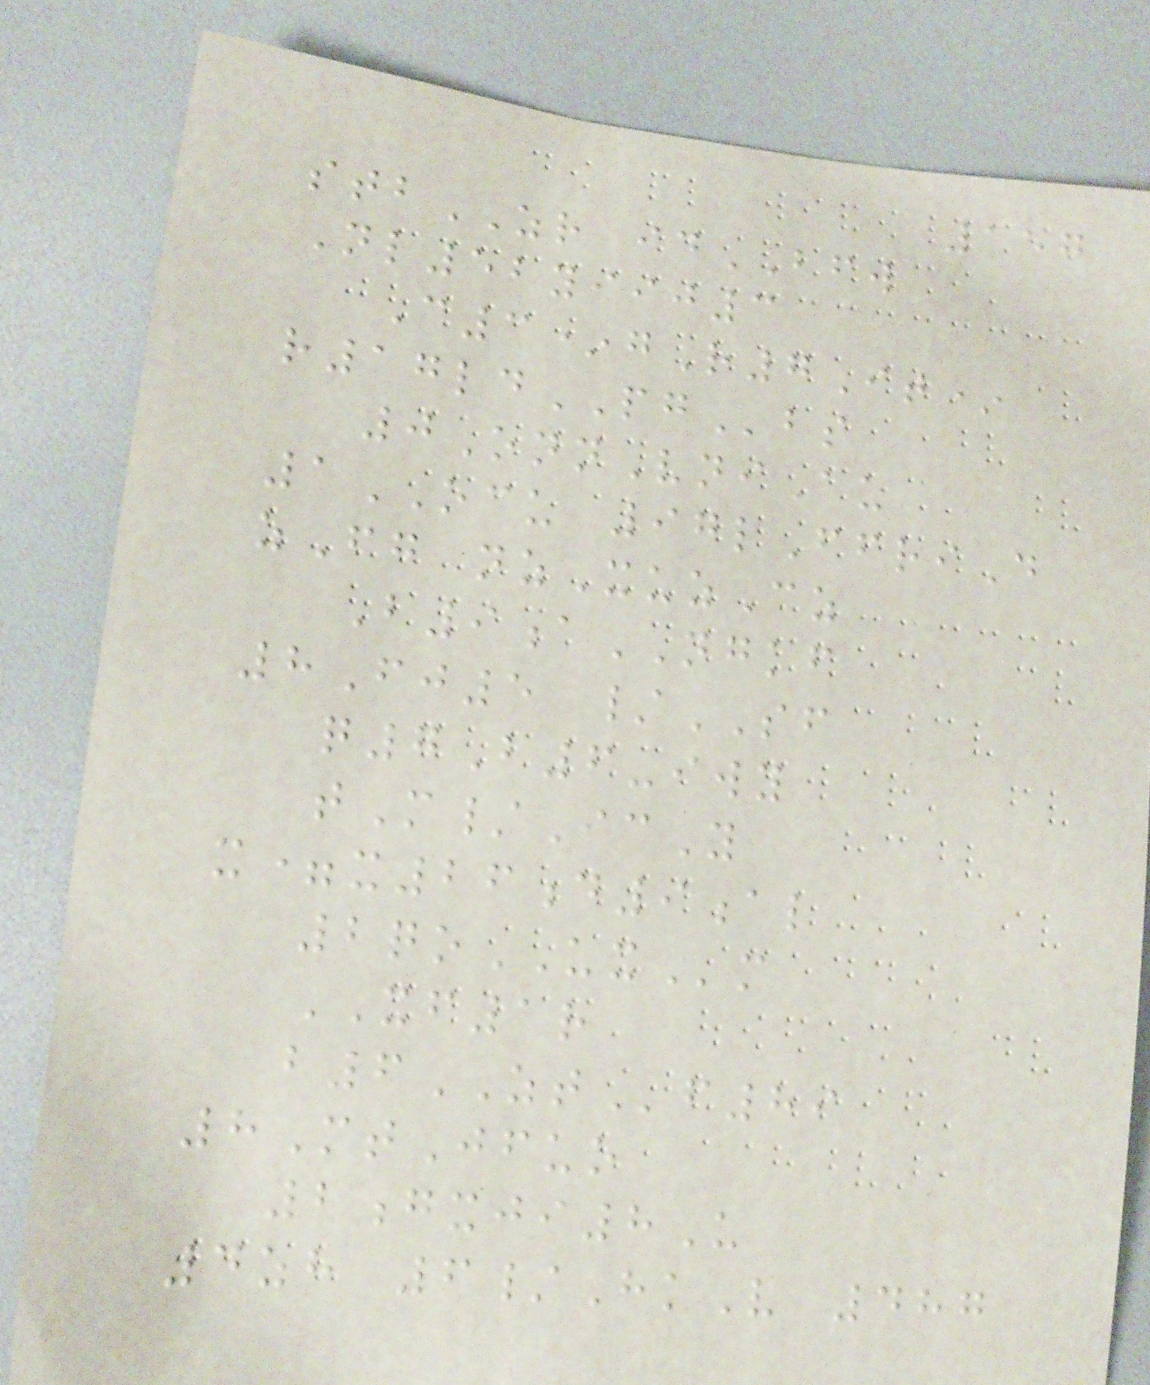157
stbZR idBFW
Nl52yiij3
C3*gR7It*
r17ldPGbs
0OnnVniAu
1OCU 97lFfriD
zFg nzXuzCz
B9aNGKF
8Fj5 /SF
q7B6-iwy
tM/IcY
x=x26d9al
2qoUXm
XF1r
b6ZTf89
8MtJfuo
2gxji8U
4zh 6/HkV 487
